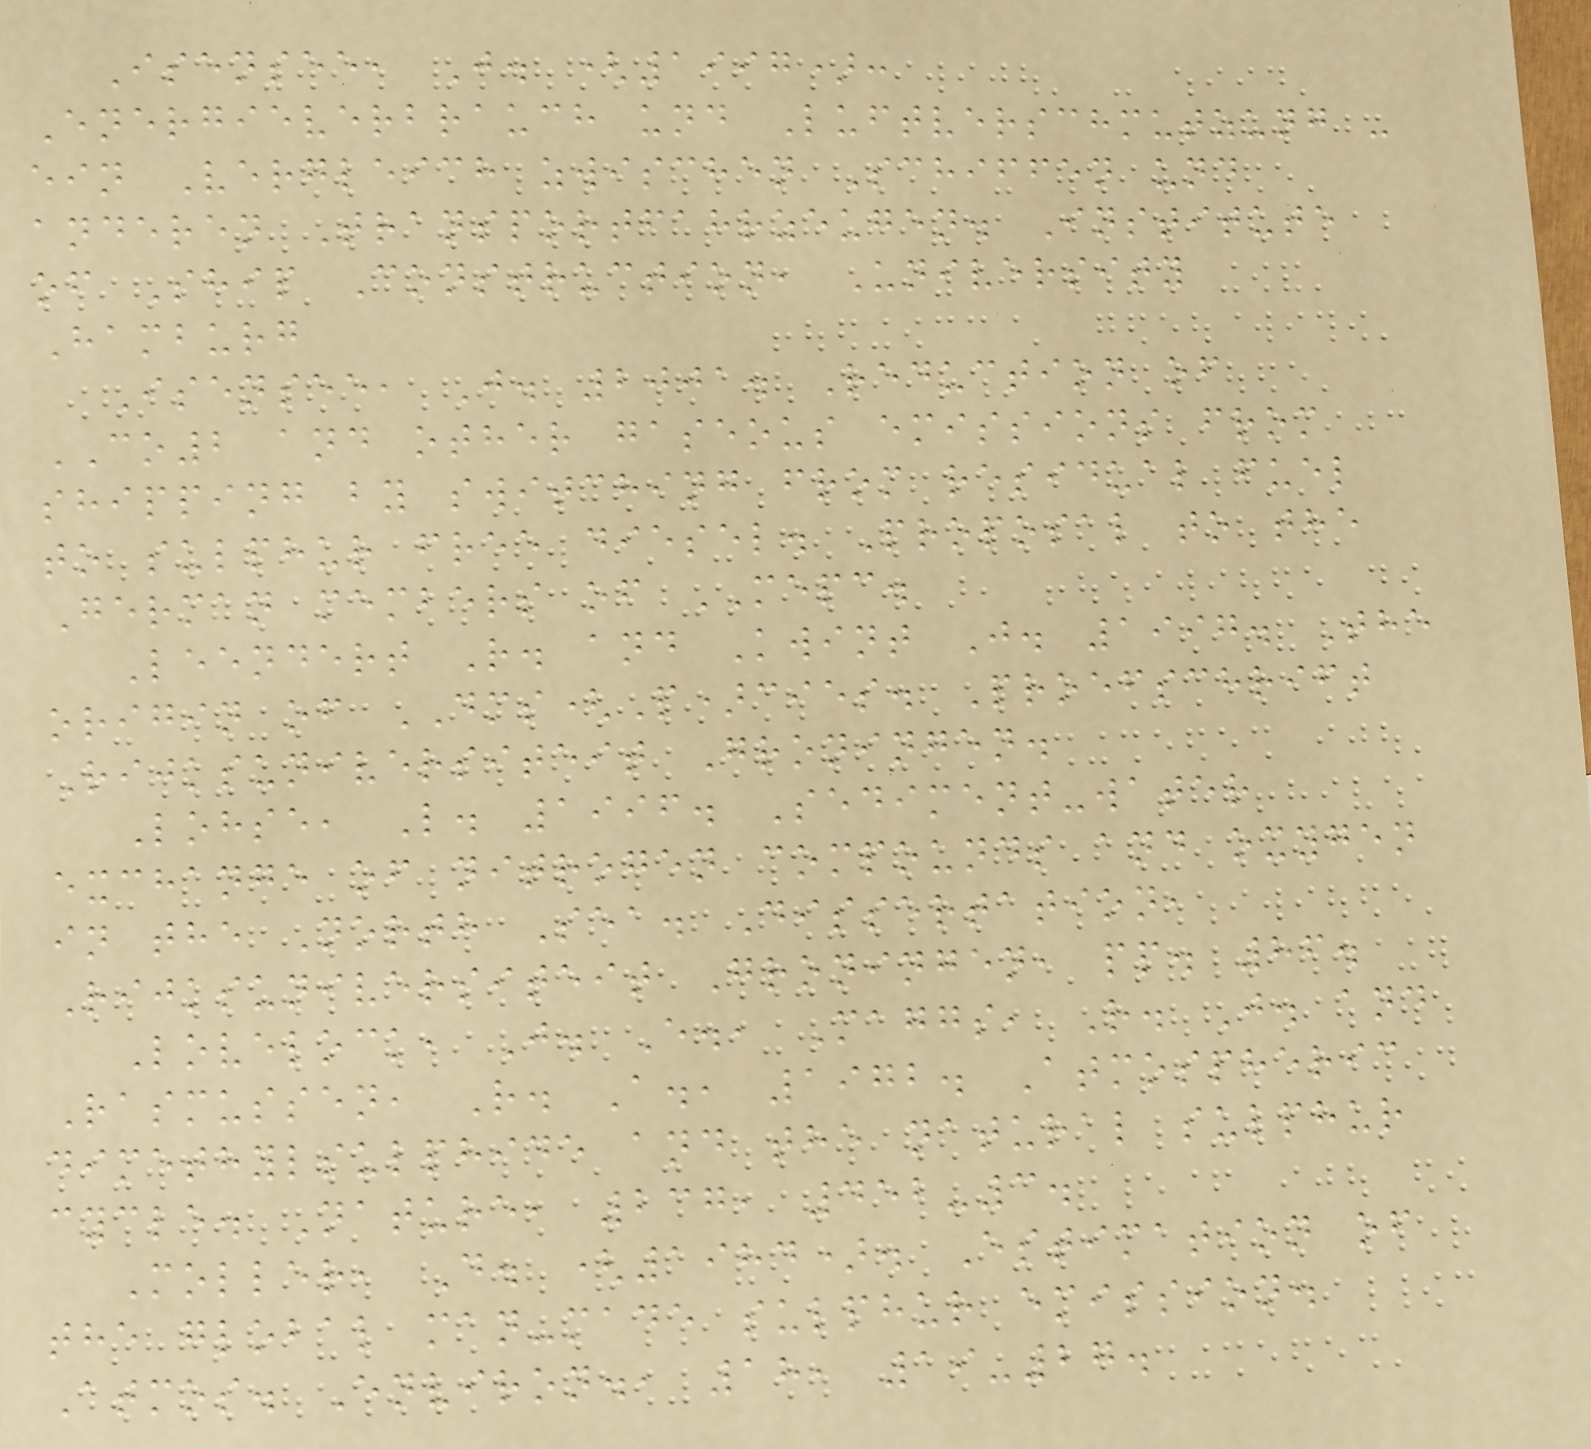Isensee, J. (1997):
Energieverbrauch und Luftverschmutzung -
ein Vergleich zwischen Schiffen und
anderen Transportfahrzeugen. Institute
of Ship Construction, University
Hamburg
Isensee, J. 2001. Reduction of
CO2 and other gaseous emissions from
shipping by switching from residual fuel
to sulphur free diesel. Proposal to the
German members of MEPC.
Leendert R. and Kwint J. 1997. The
origin of DMS(P)cies. Proefschrift
Rijksuniversiteit Groningen.
Lohse, L. 1996. Sediment-water
exchange of nitrogen compounds and oxygen
in the North Sea. Dissertation,
Rijksuniversiteit Groningen, pp. 86.
Lovelock, J. E., Maggs, R. J. and
Rasmussen, R. A., 1972. Atmospheric
dimethylsulphide and the natural sulphur
cycle. Nature, 237, 452-3.
Moller, D. (1984). Estimation of
the global man-made sulphur emission.
Atmos. Environ., 18, 19-27.
